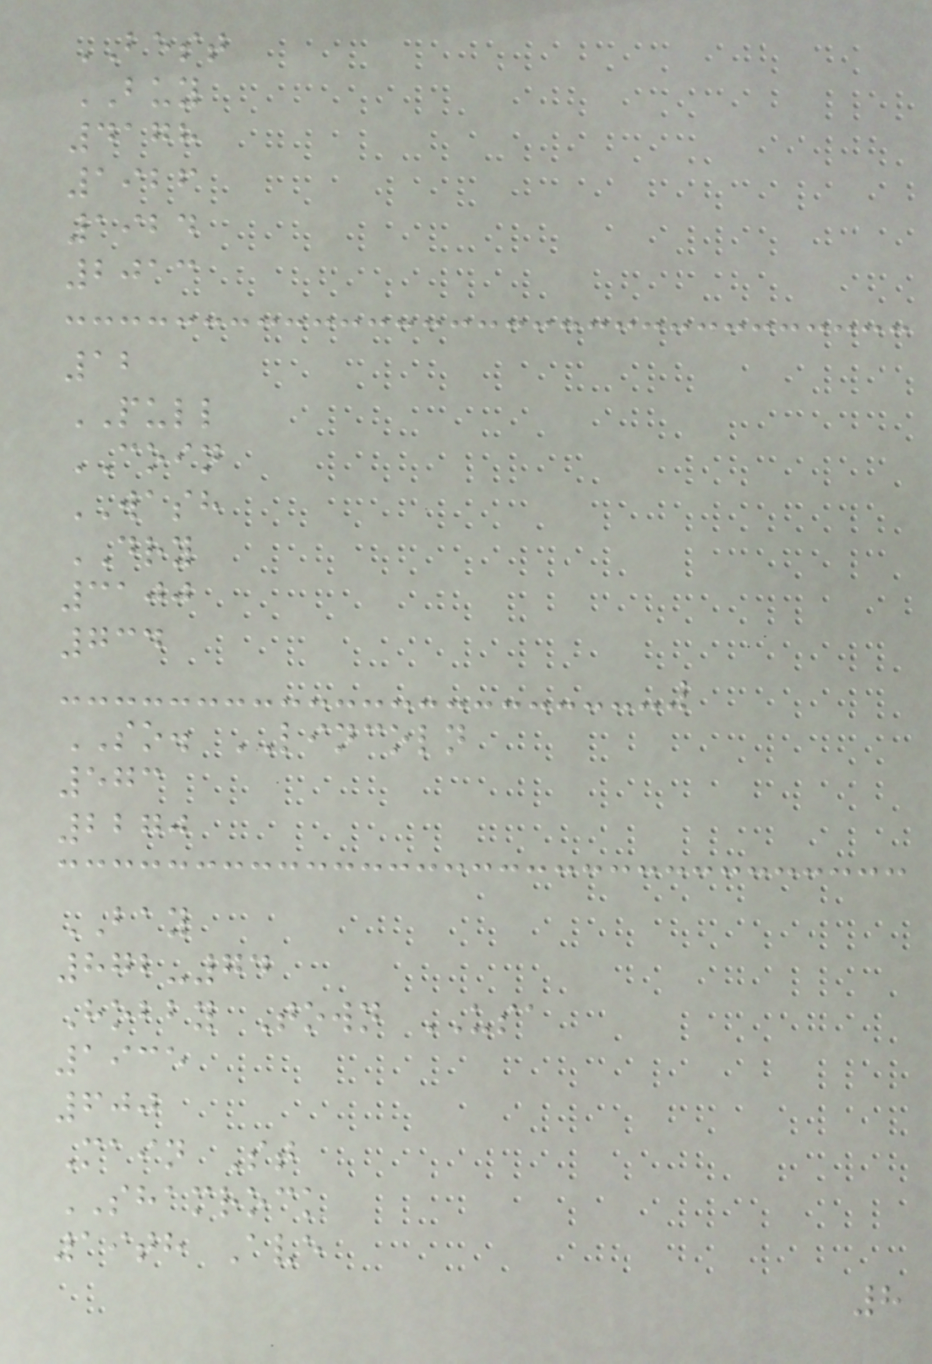BEST
BUY
4178
1926
1924
2013
12
PULL
COIN
WASH
DRY
3100
734
SO. LINCOLN
573
2270
BAY
872-74
Hobby Town USA
1935
600
Main St
SHAMROCK
19th Ave
8
